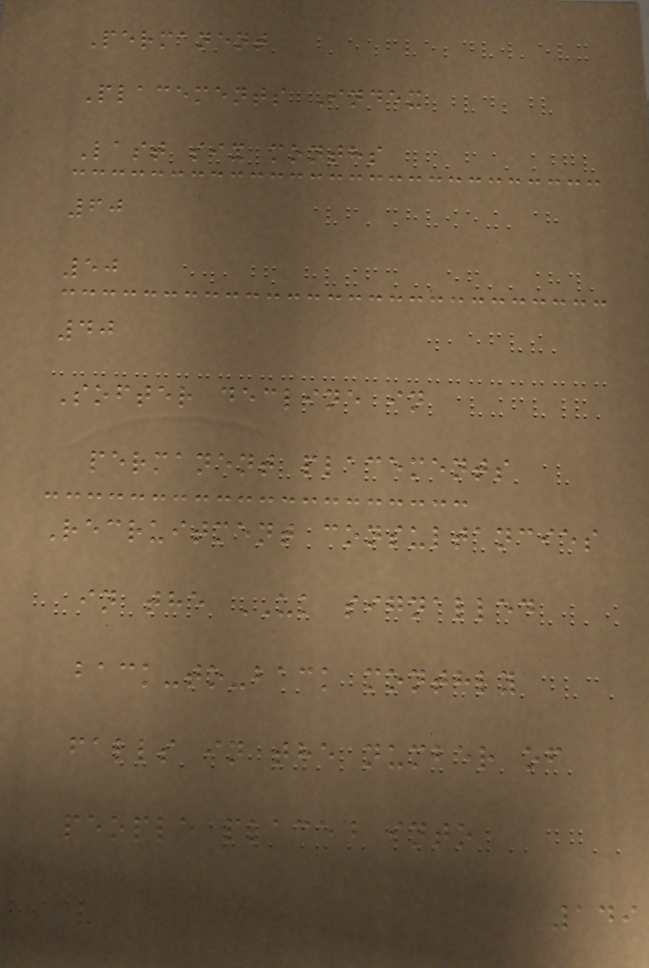Permanent
Placements Index
Last six months
60
50
40
Softer decline in
permanent placements
Recruitment consultancies
in the UK signalled
back-to-back monthly
falls in the number of
people placed into
149
